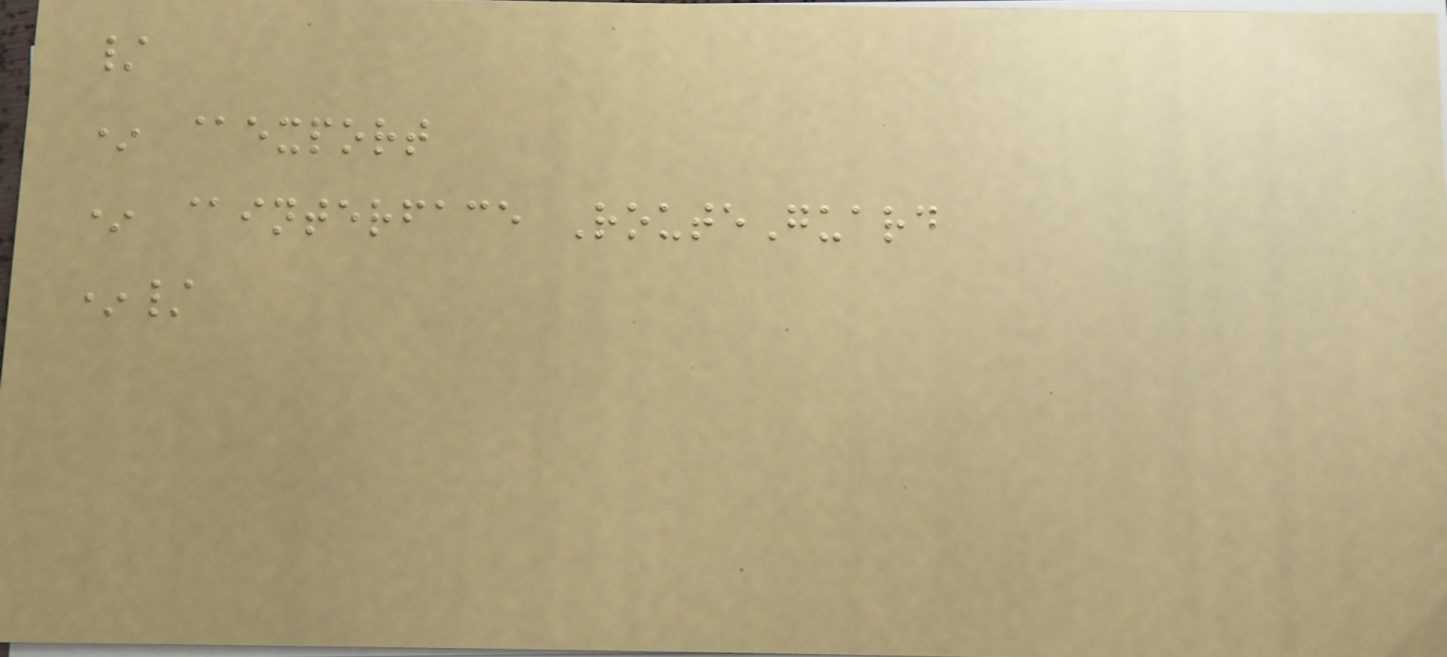/
* @export
* @interface RouteGuard
*/
